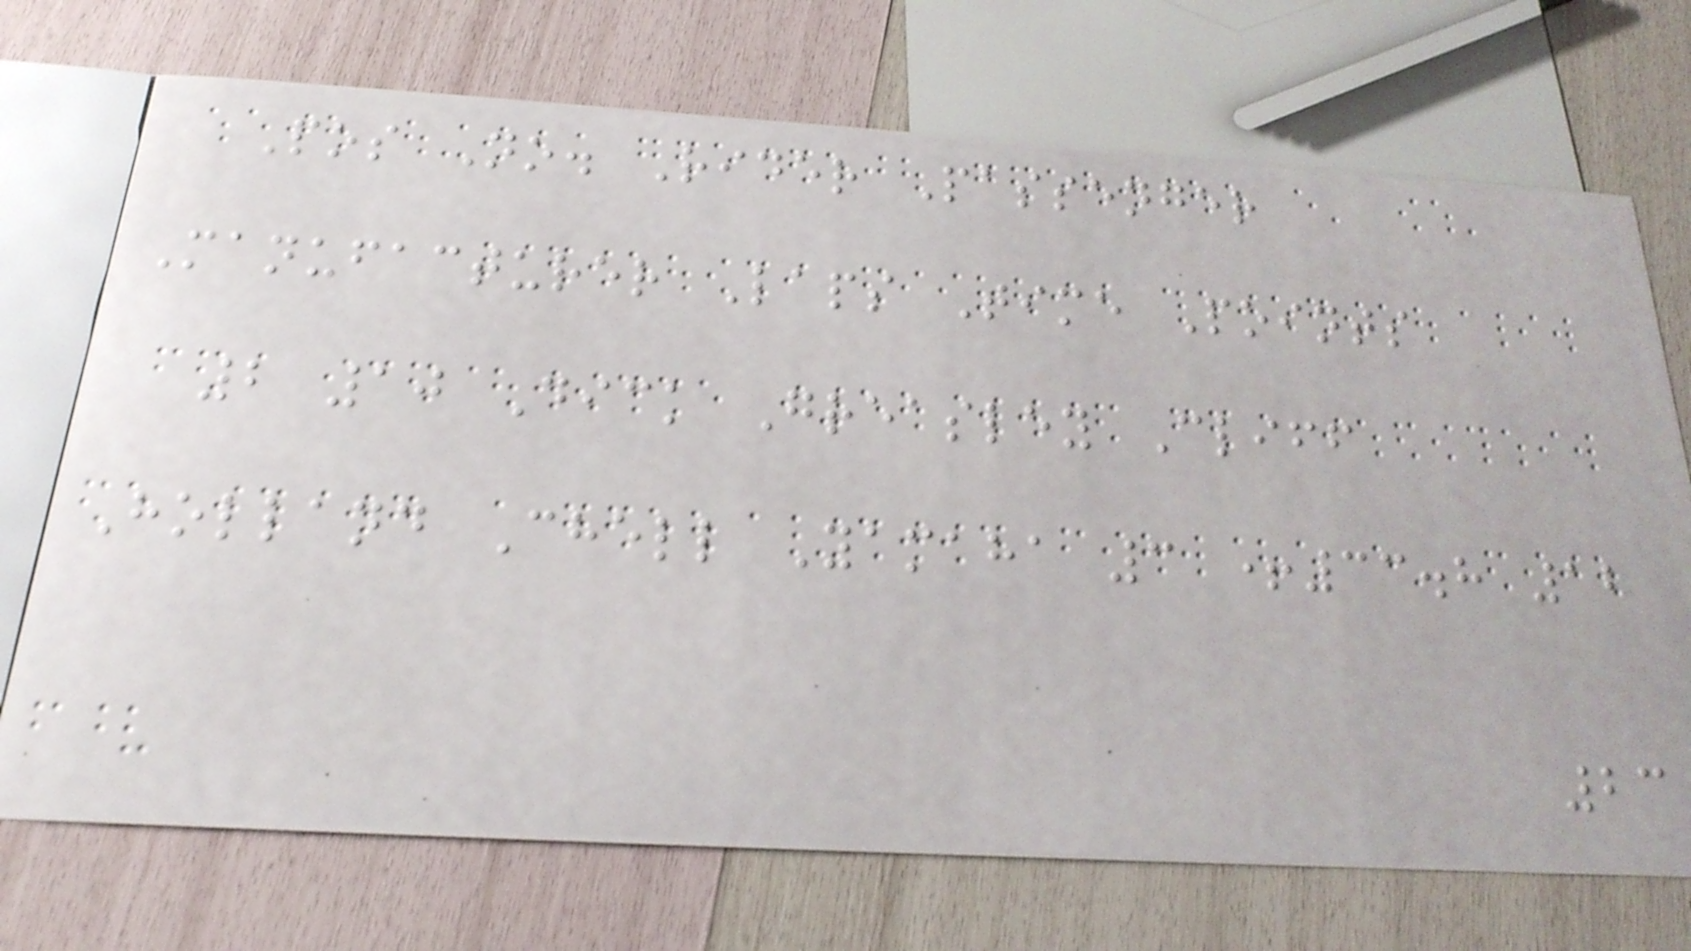Pos No. Rider Passenger
Manufacturer Laps Time Points
2 10 Dick Greasley Cliff
Holland Chell Yamaha 3 +33.8 12
23
